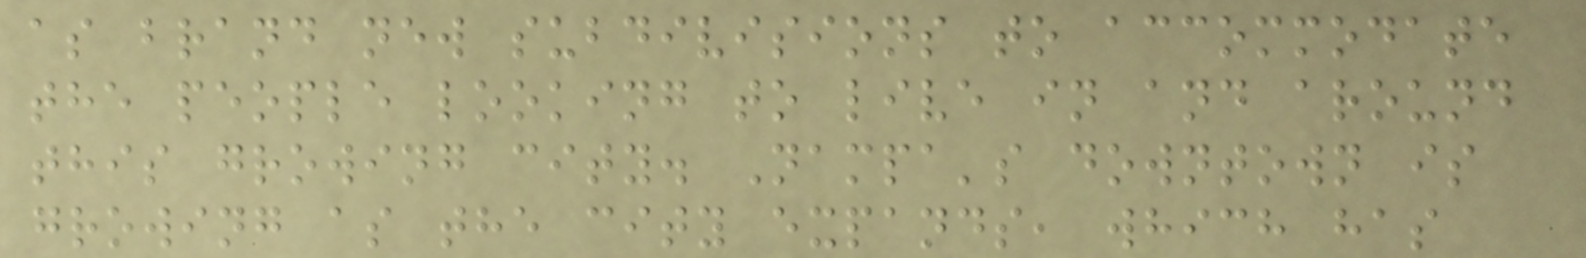as brand new subdivisions to accommodate
the people looking to live in and around
this growing city. Nampa's downtown is
growing as the city expands, which has
